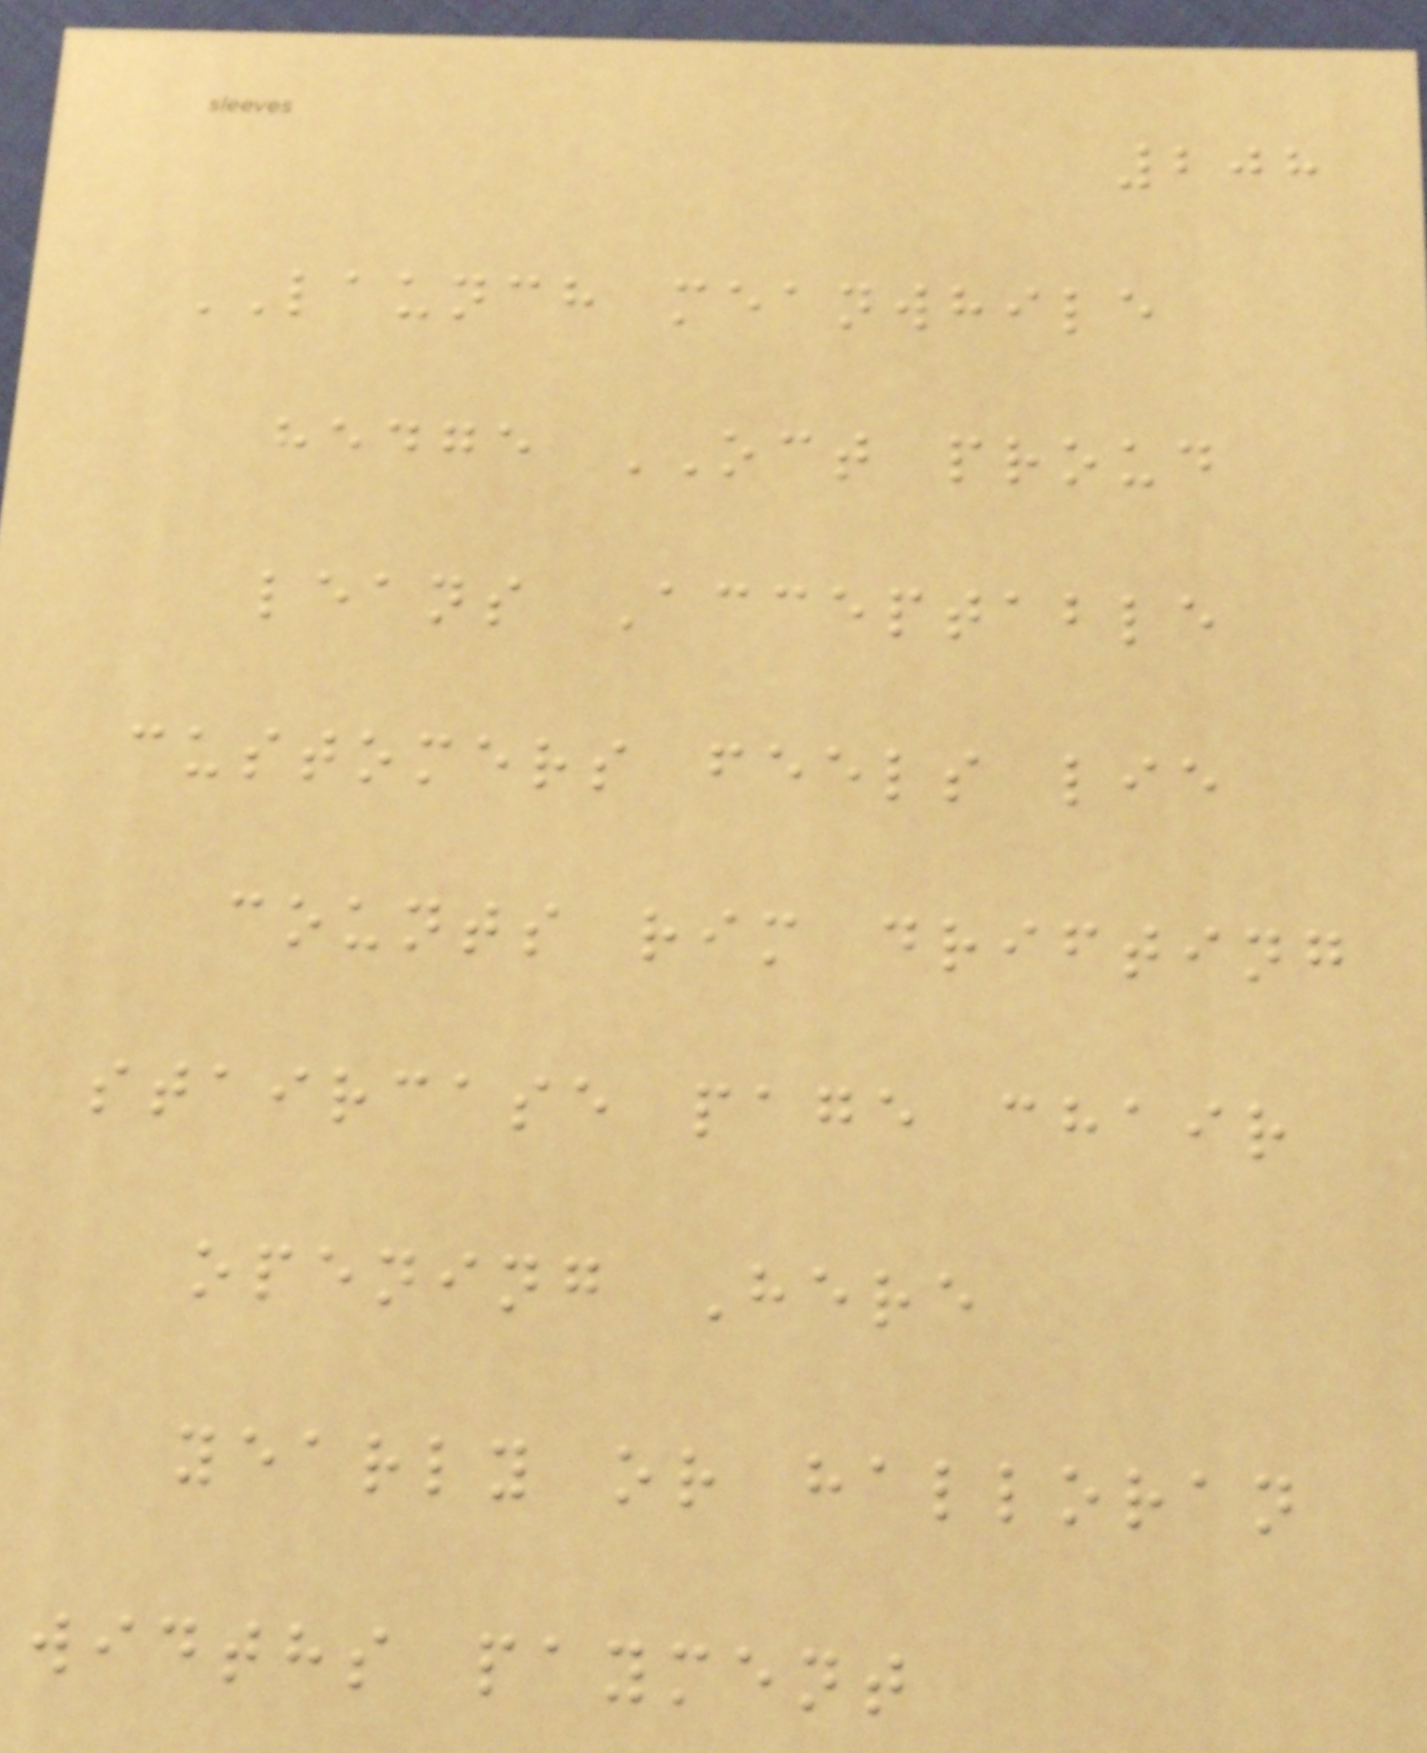208
LAUNCH meanwhile
hedge OCT proud
leans Acceptable
customers feels lie
counts rim drifting
staircase page chair
opening Here
yearly or halloran
widths payment
